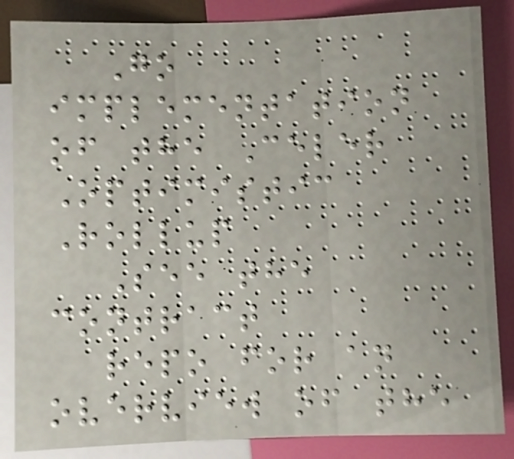Go
implementation
of the Celer
Optimistic
Rollup
See the
contract
repo for an
overview of the
